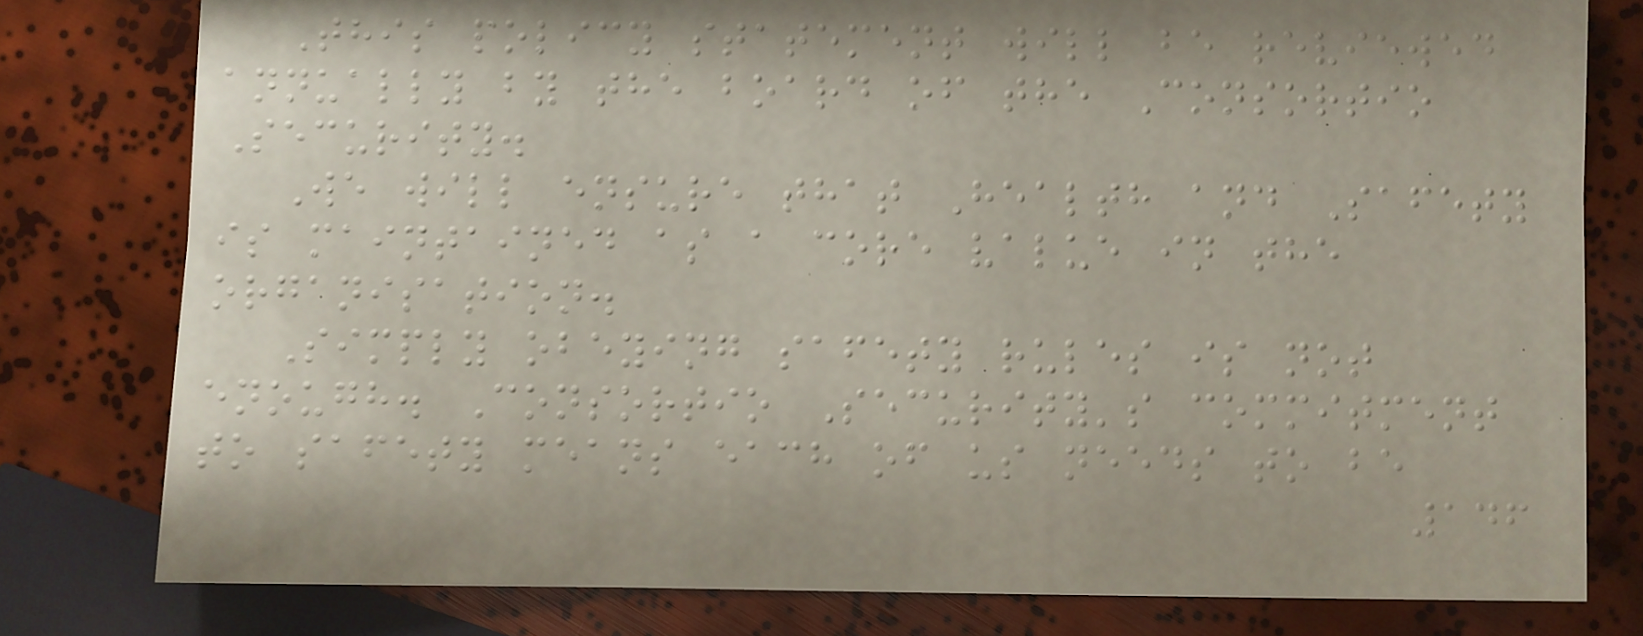This policy statement will be reviewed
annually by the board of the Consortio
Security.
We will ensure that Health and Safety
is maintained as a core value in the
organisation.
Simply obeying safety rules is not
enough. Consortio Security's commitment
to safety means each of us needs to be
146
